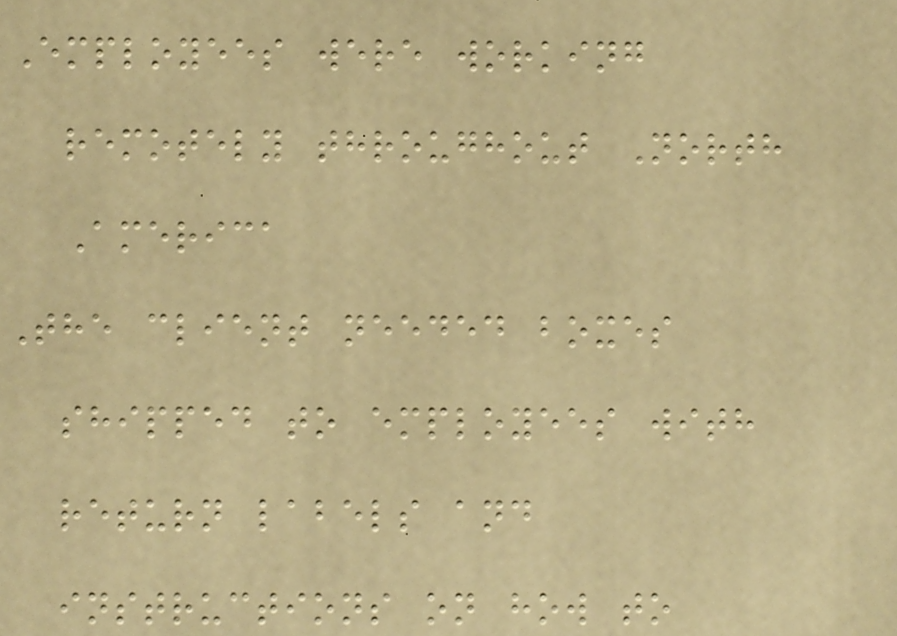Employees were working
remotely throughout North
America
The client needed boxes
shipped to employees with
return labels and
instructions on how to
